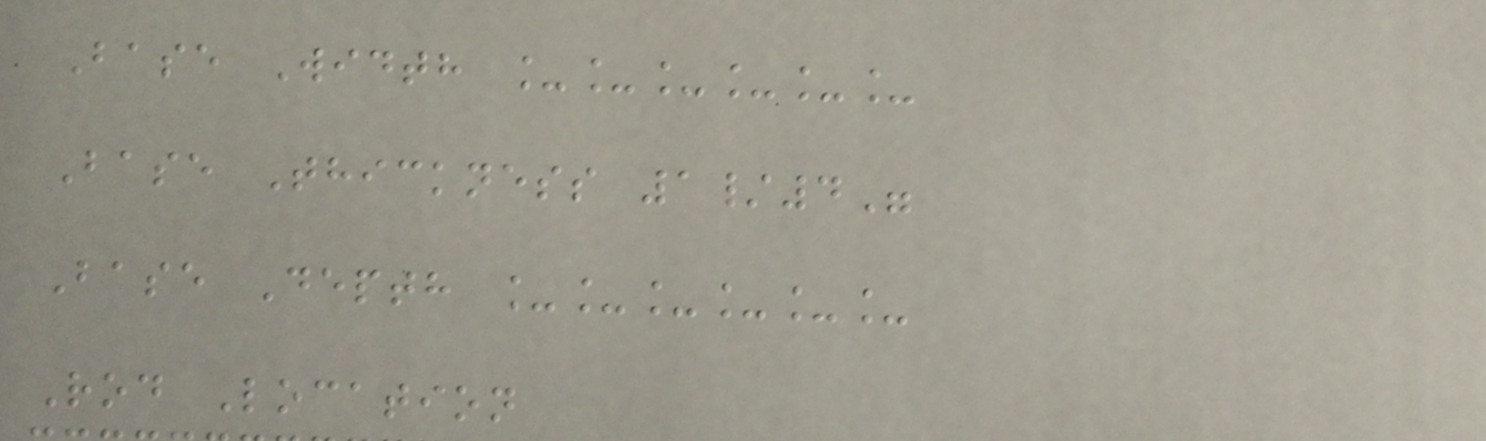Base Width ______
Base Thickness 1/4"
Base Depth ______
Rod Location
